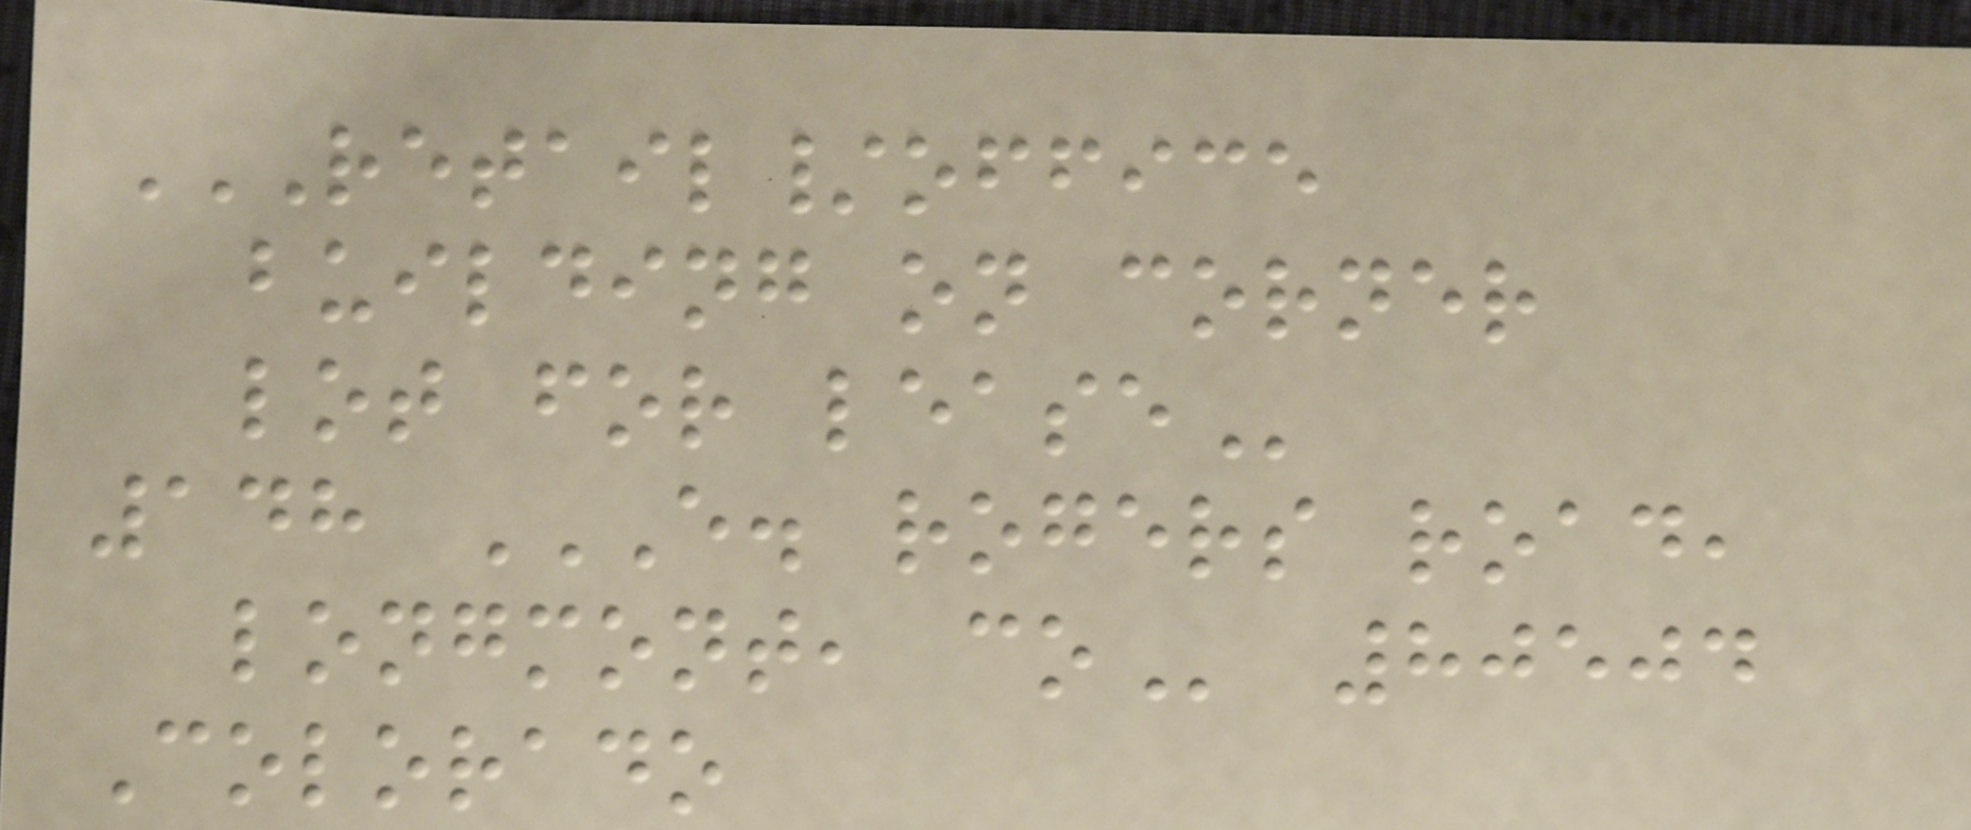RETAIL/OFFICE
BUILDING ON CORNER
LOT FOR LEASE
148 E. ROGERS ROAD,
LONGMONT, CO 80504
Colorado
